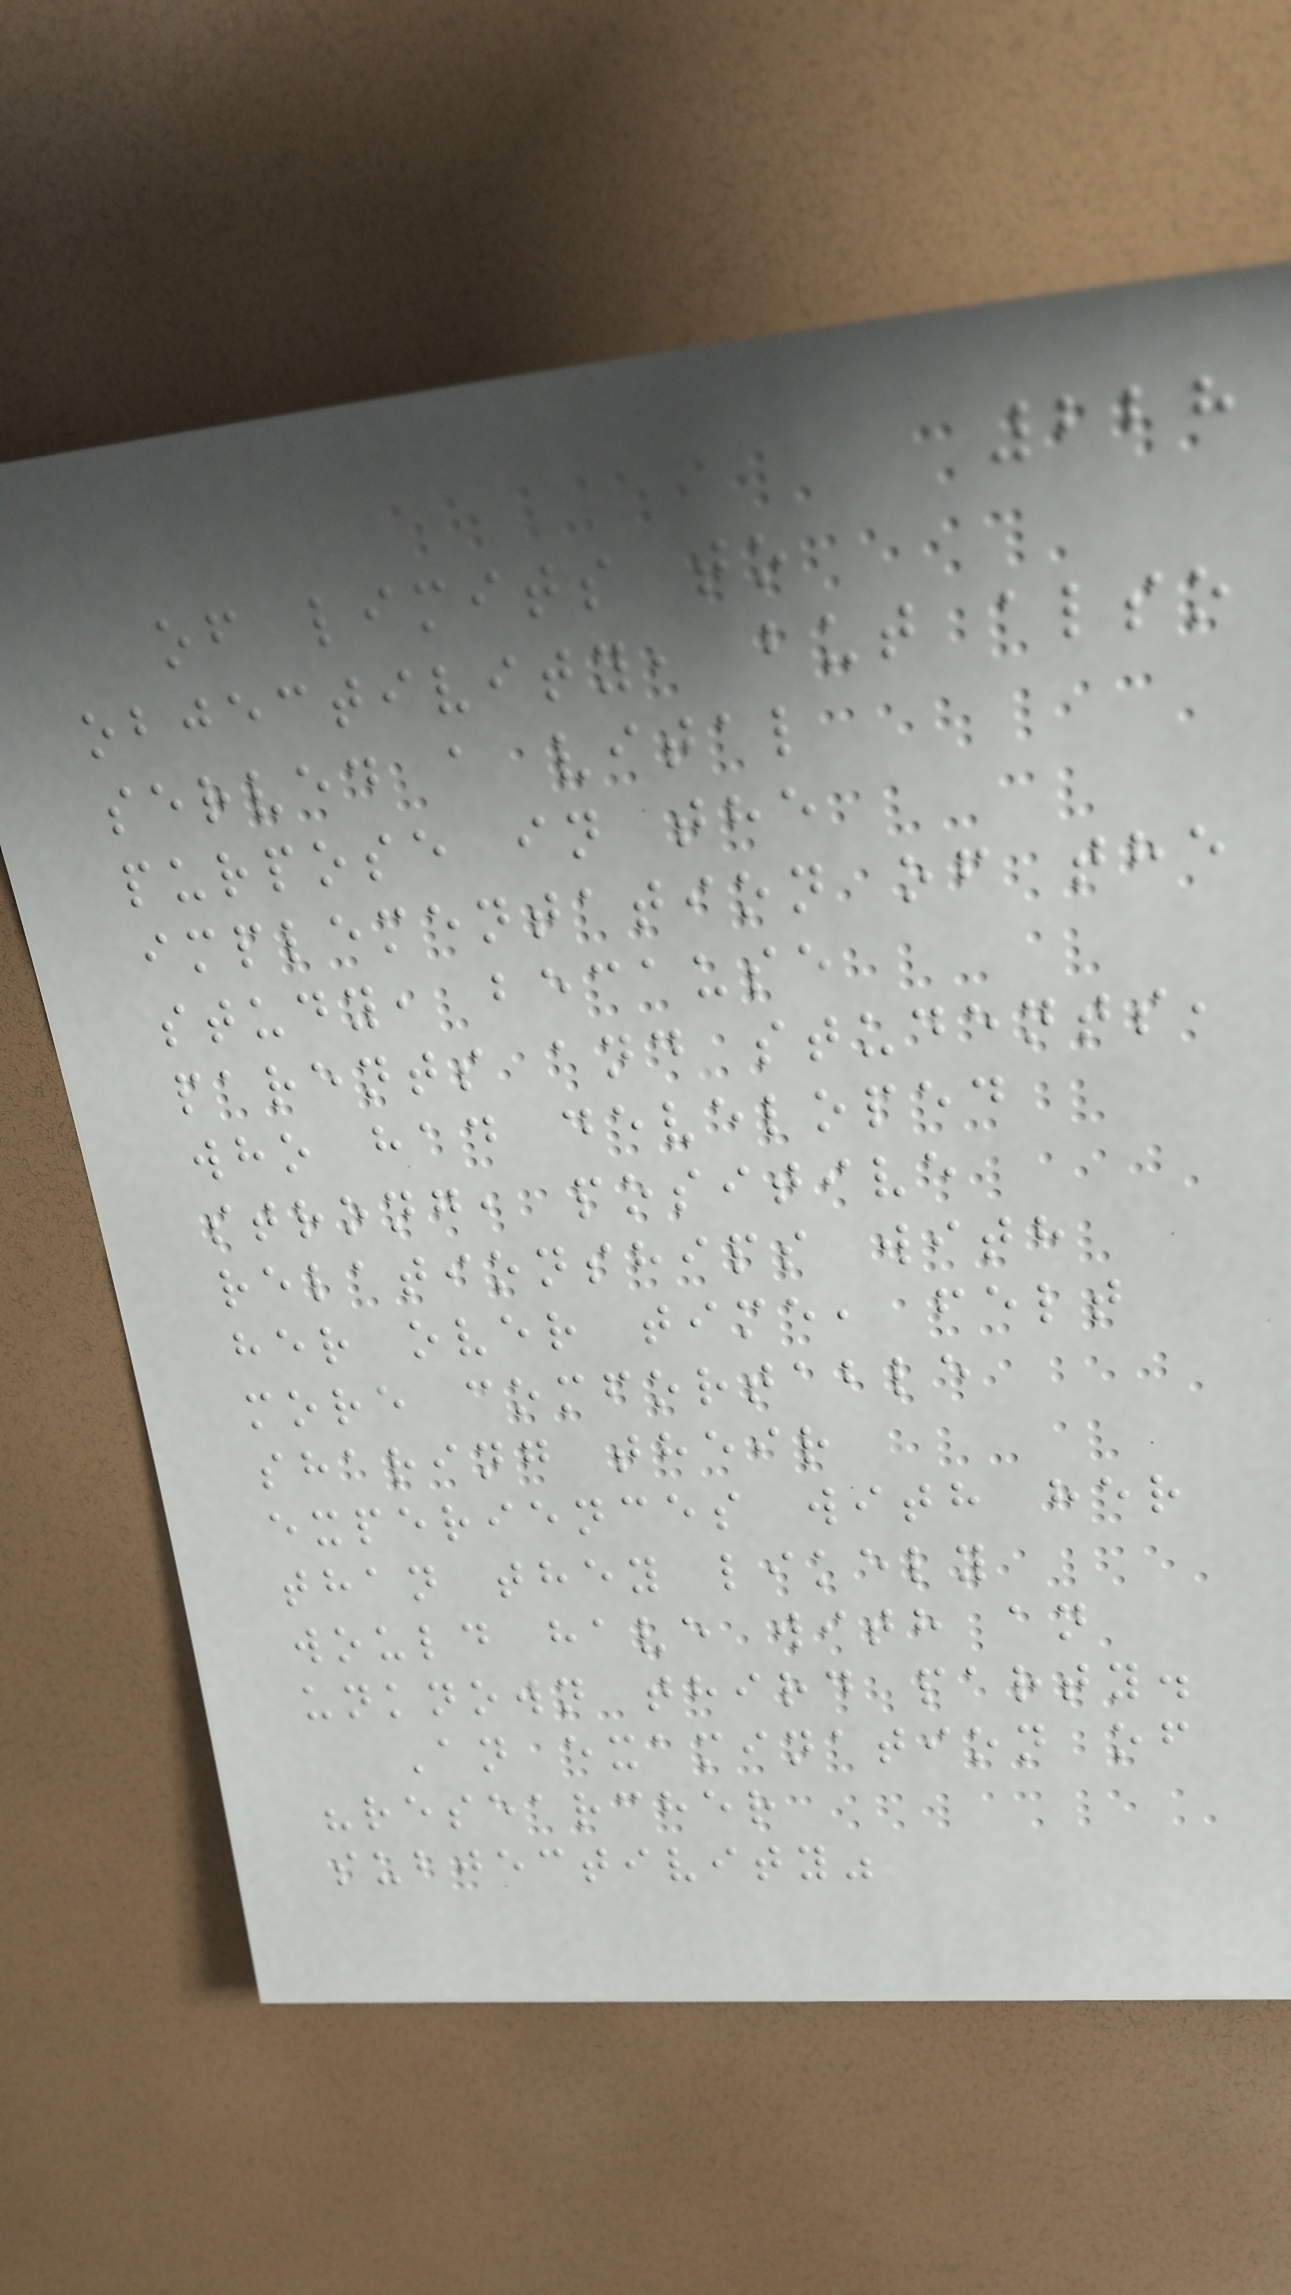228
of limits to
objectivity, but also
served a vital
purpose in the
implementation of the
study, because
parents and students,
who had developed
strong, positive
relationships with
her over time, felt
more comfortable
sharing their
experiences with her
than they likely
would have with an
unknown third party.
An examination of
"researcher
subjectivity"
